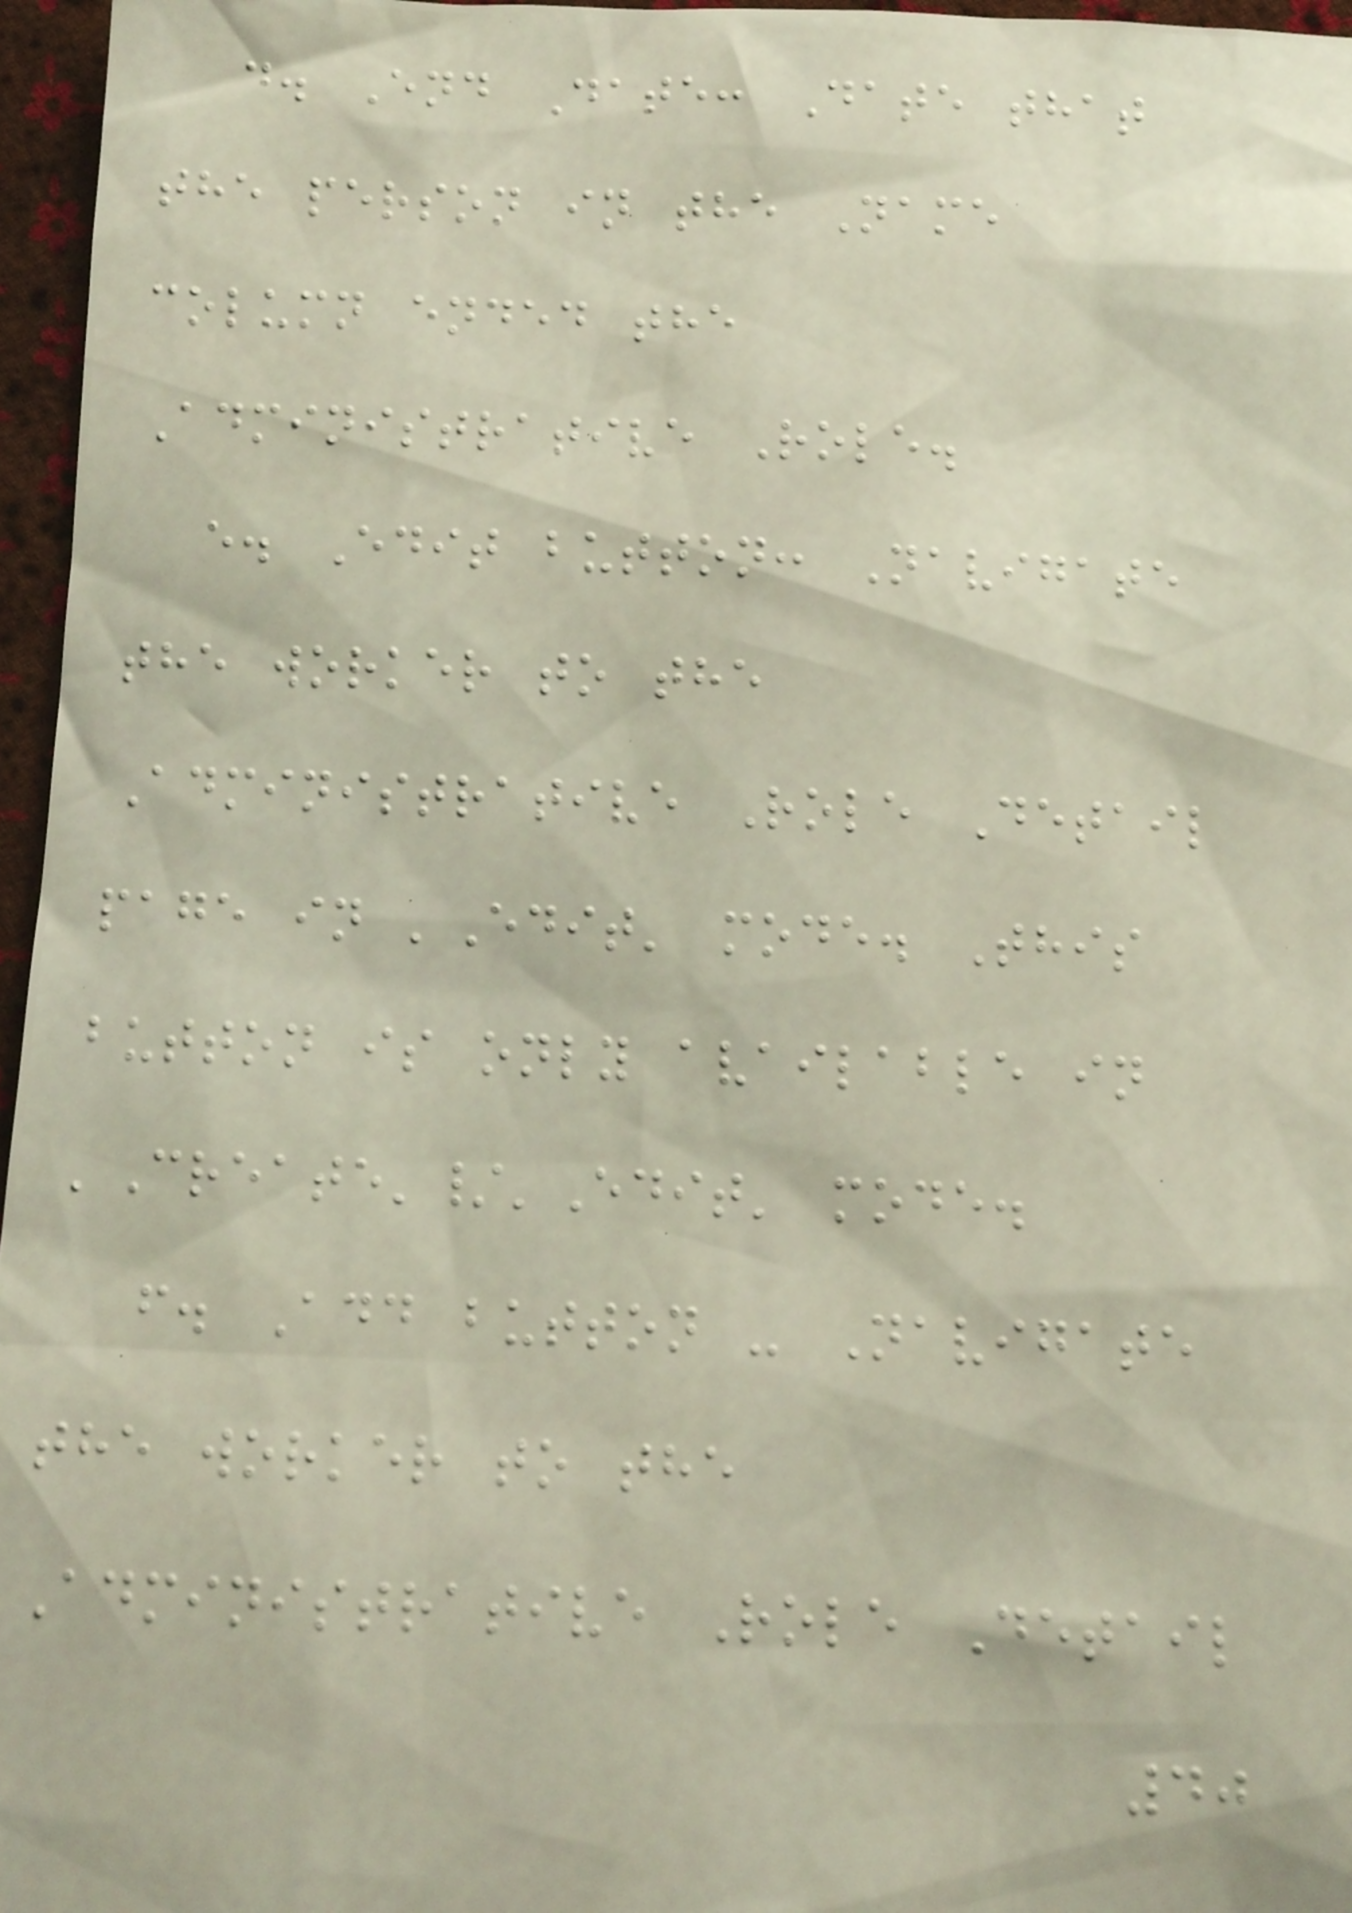d. End Date: Date that
the person in the Name
column ended the
Administrative Role.
e. Edit button: Navigate
the worker to the
Administrative Role Detail
page in 'Edit' mode. This
button is only available in
'Create'/'Edit' mode.
f. Add button - Navigate
the worker to the
Administrative Role Detail
40
